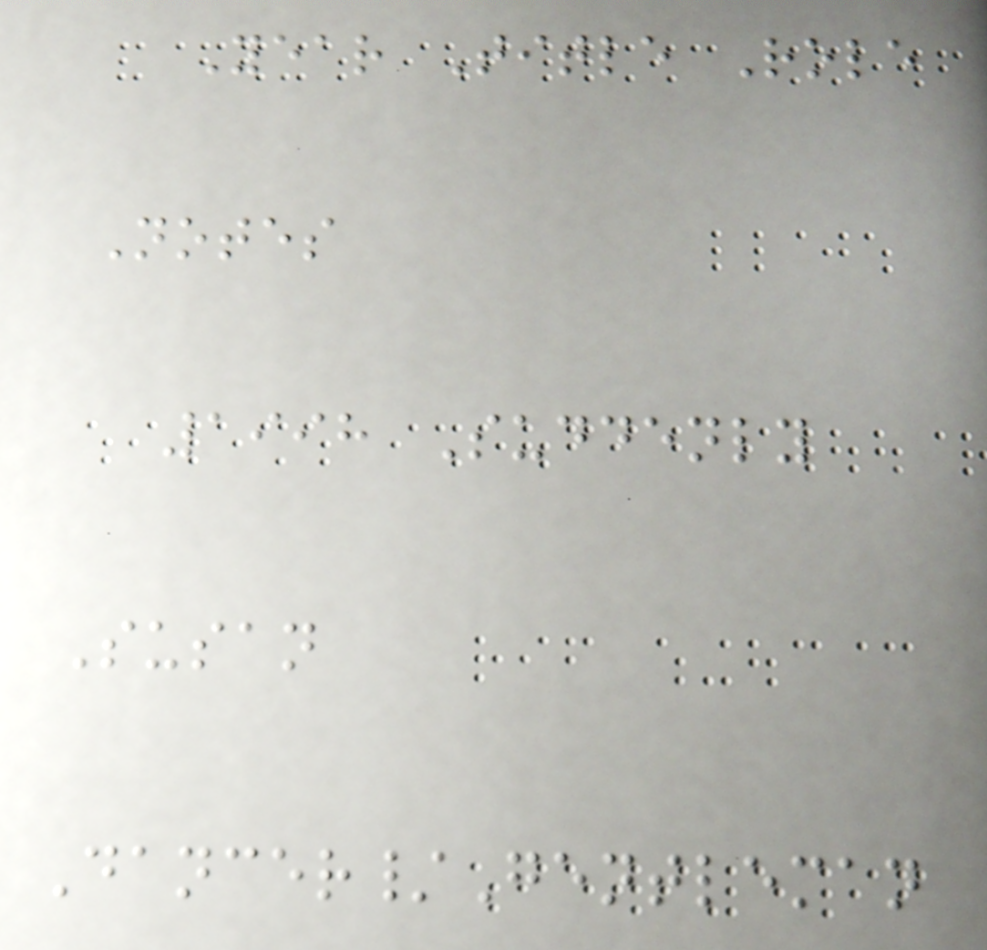Year Title Role
Notes
1998 Suddenly
Susan
Dancer/Gentleman
